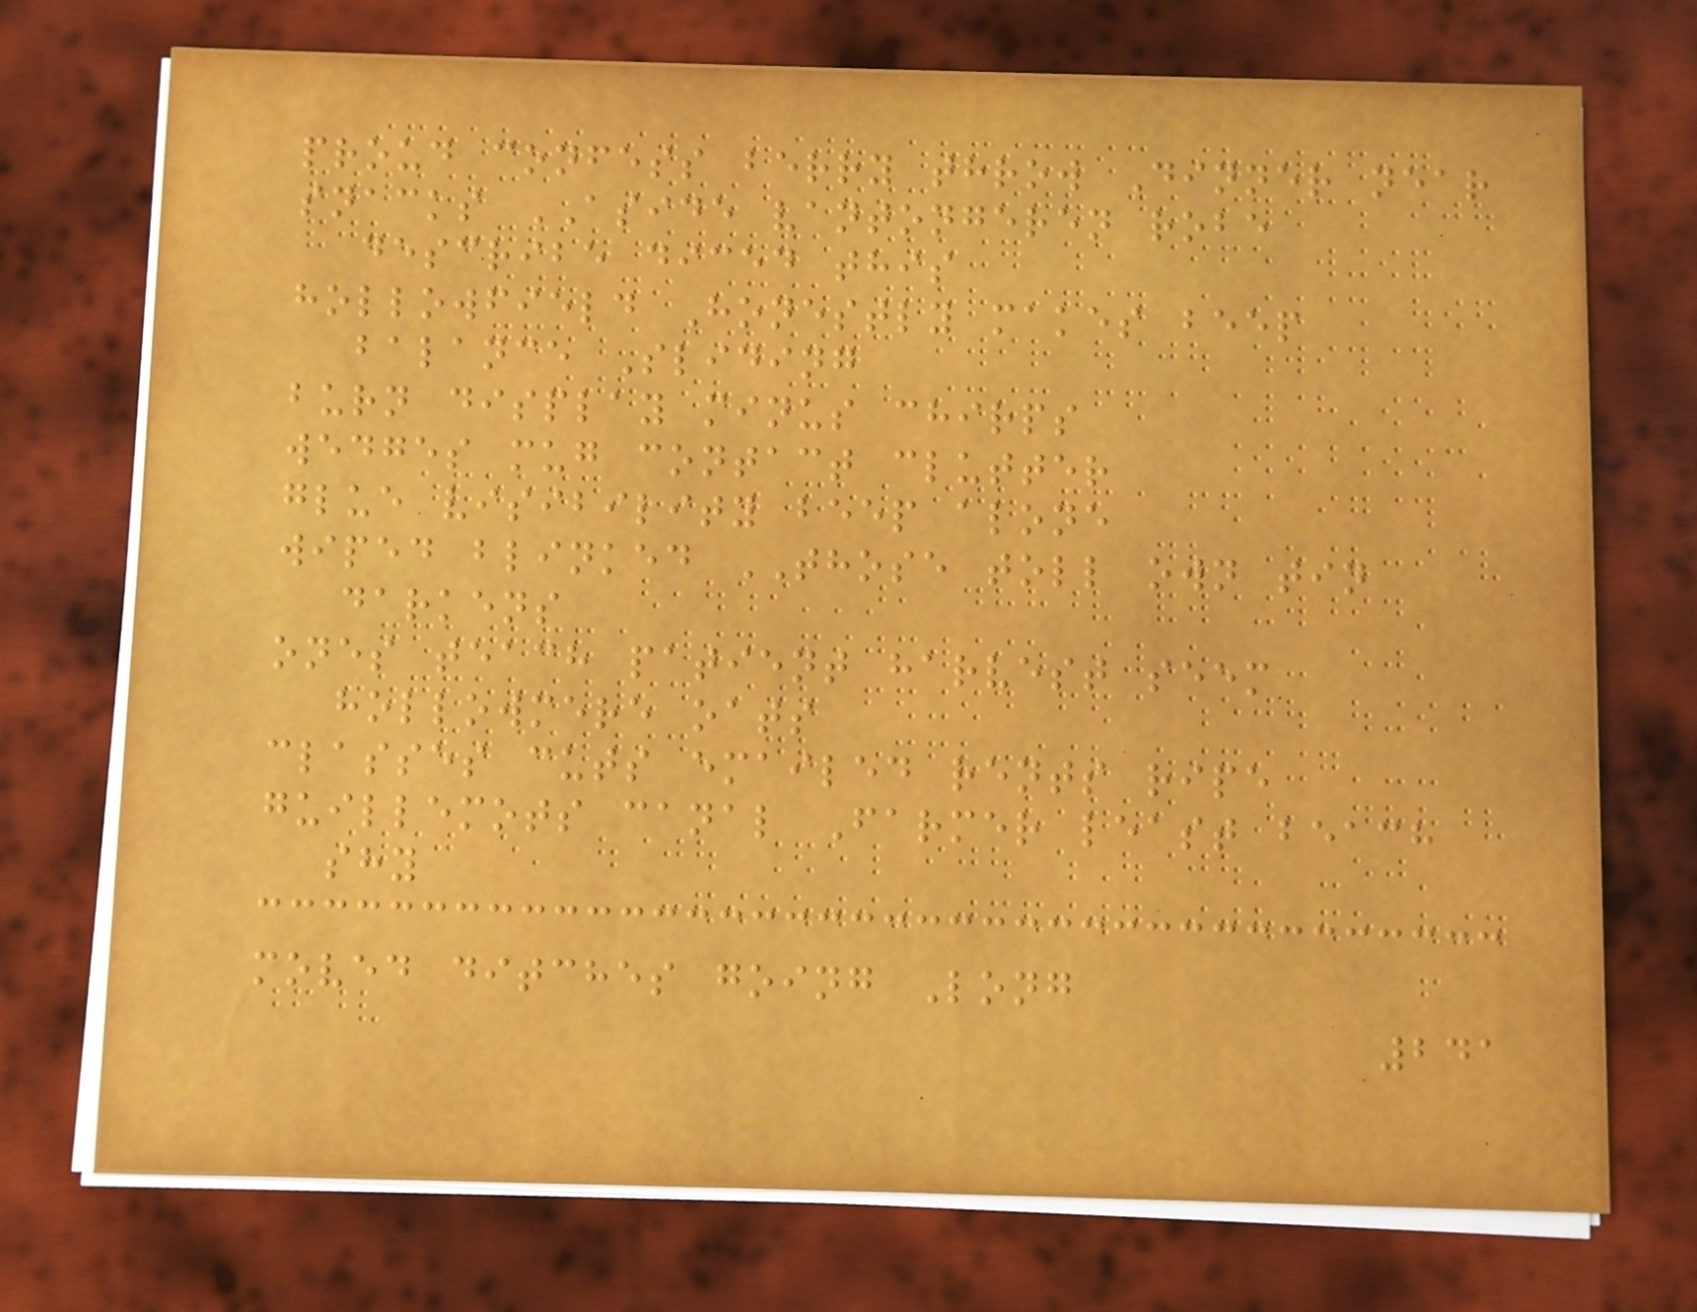proud confess berry throw Dinner near
snacks ASIDE vantongeren robe
describe diced this
hollowfield Honestly makes beep
balance Sliding
burn display minus chirps
wedges mug contact clutter
glue visibility beep alone
wiped blinked THOSE toll own tin
darkens
ones teach patient harvest seem
hollowmere oats
classes cuts emailed rents ripe
guillemots canal Farmer least beach
shy
moved ditches going Long
241
